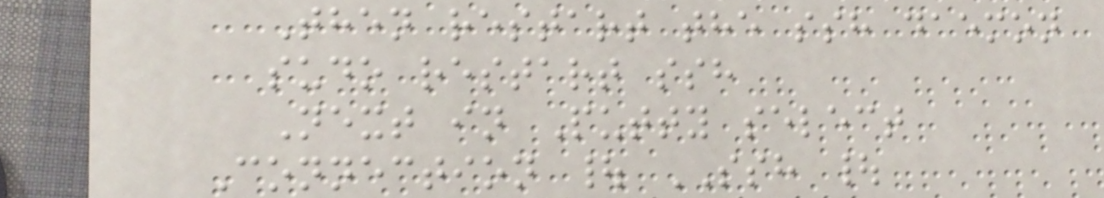Then restart the ssh daemon
sudo restart ssh
Next in Putty select
Connection | SSH |
